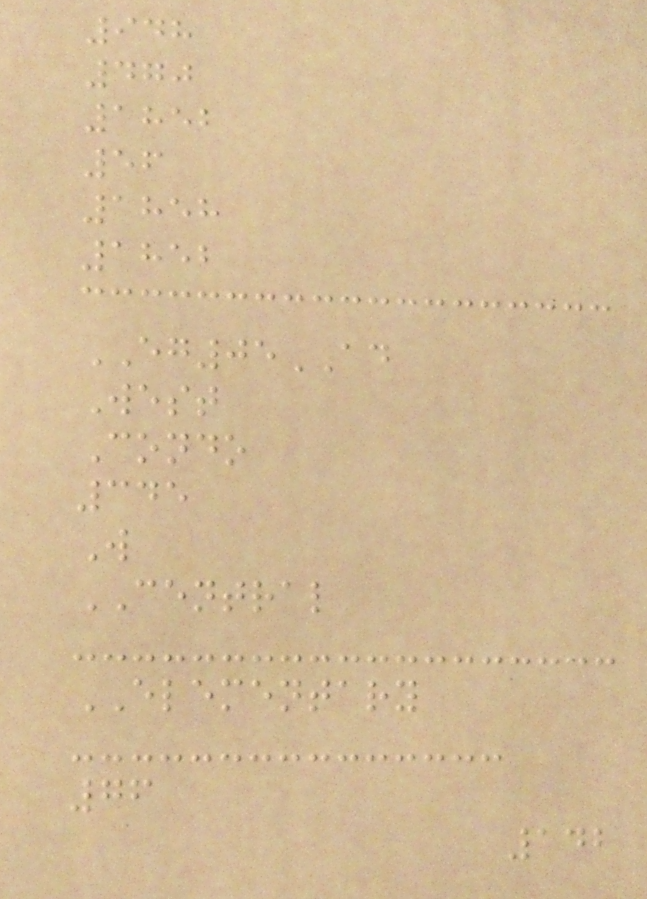948
470
1852
56
1858
1852
EG05AD
West
Condo
345
W
CENTRAL
ELEMENTARY
76
142
